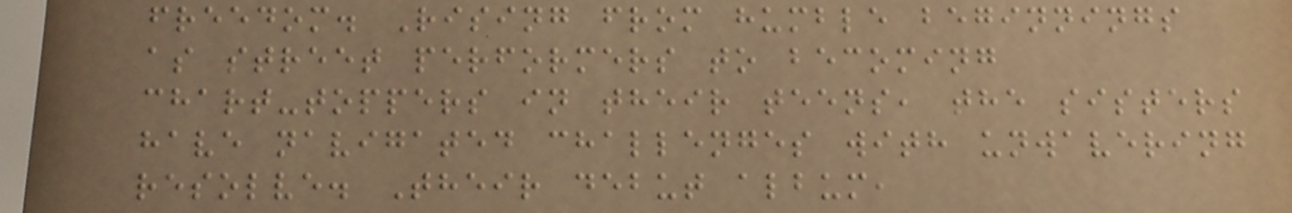freedom. Rising from humble beginnings
as street performers to becoming
chart-toppers in their teens, the sisters
have navigated challenges with unwavering
resolve. Their debut album,
